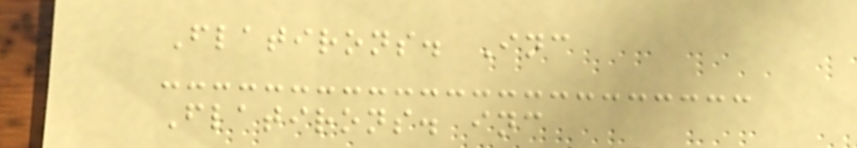Flatirons. Inc
Flatirons. inc
